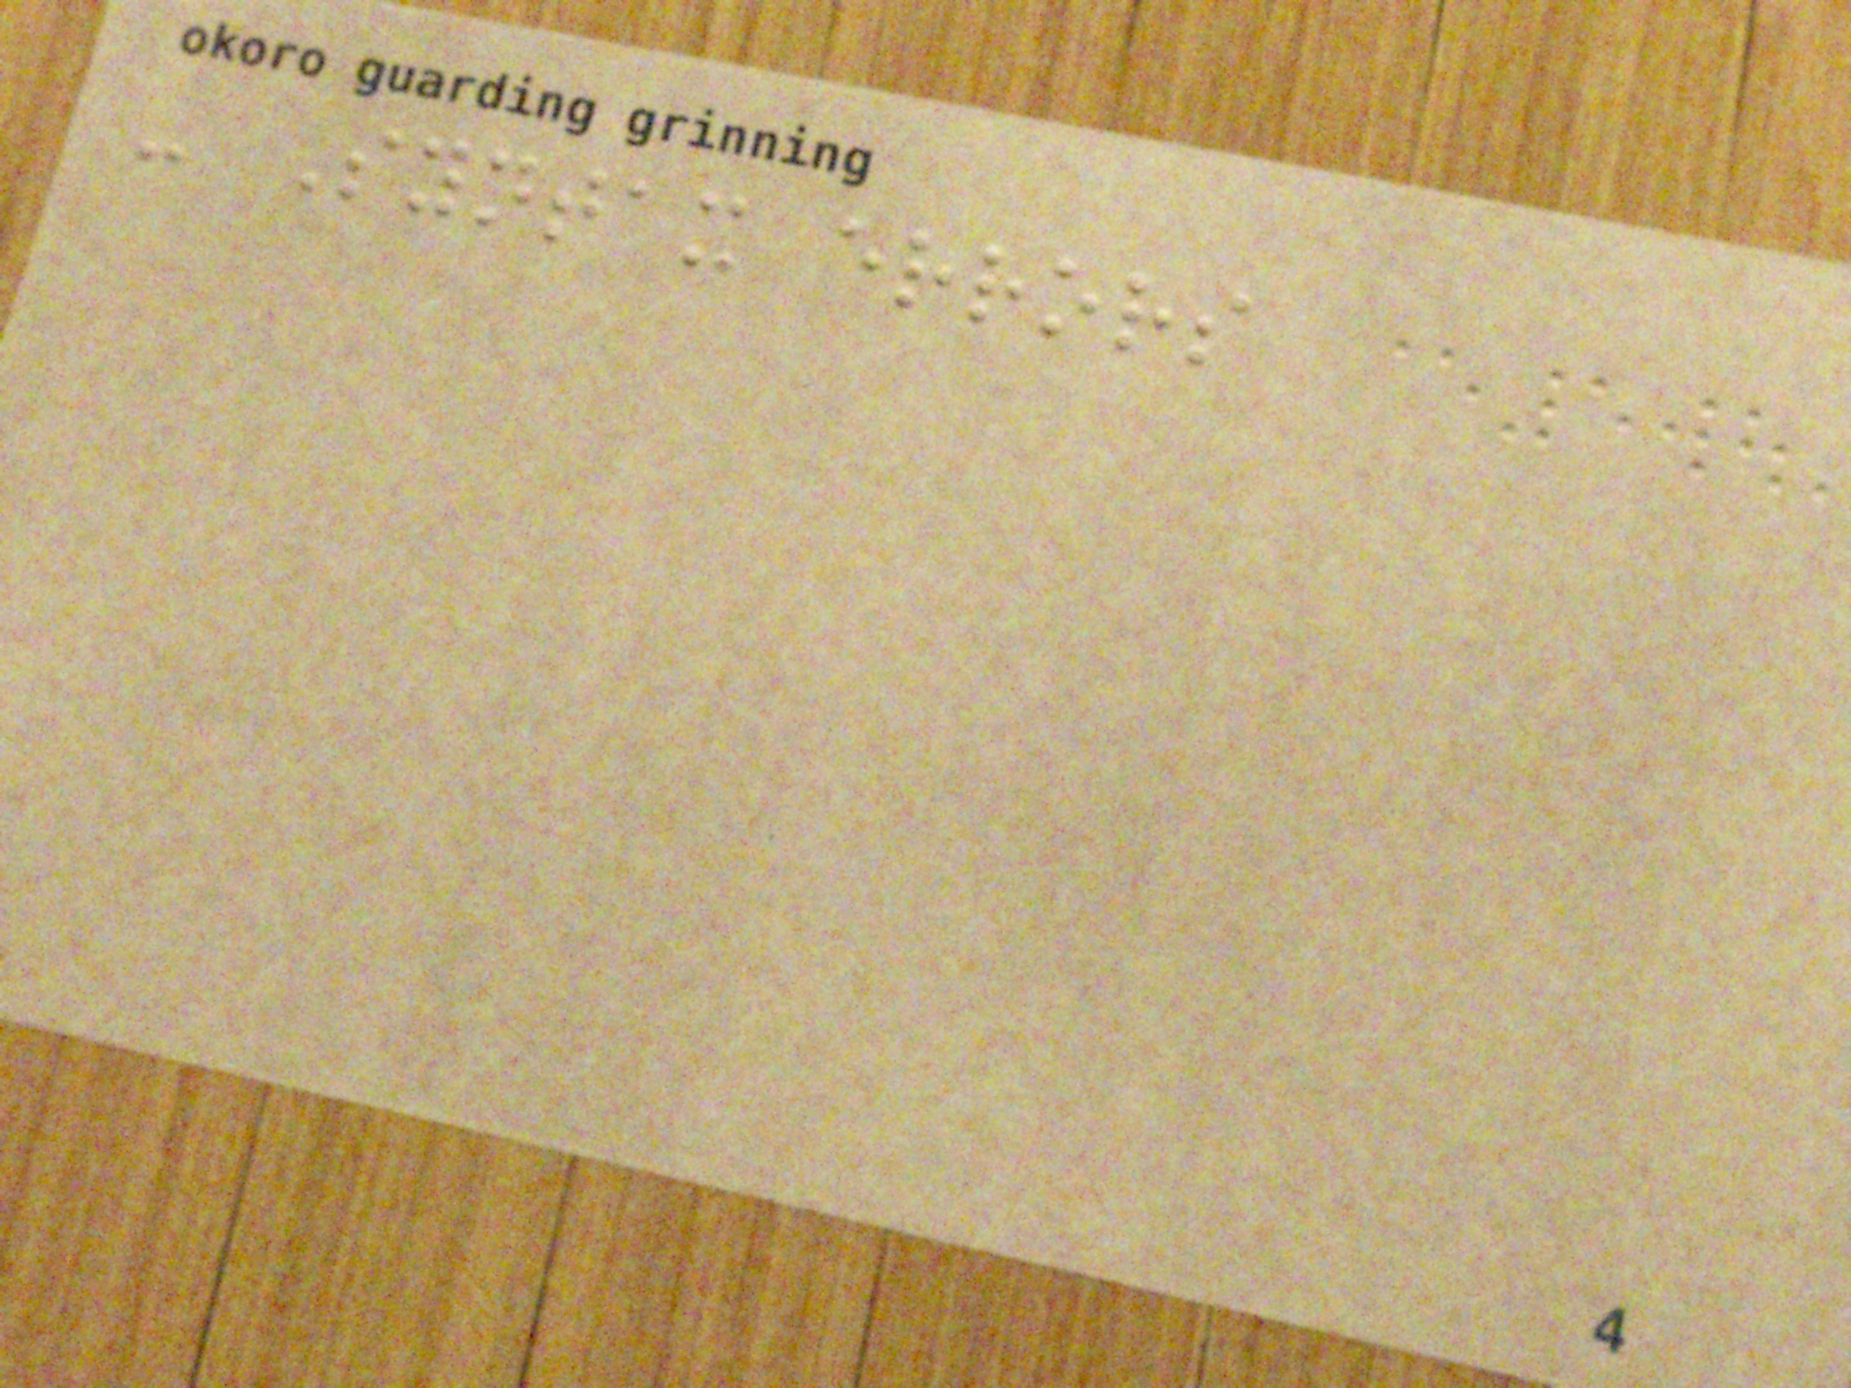- Syntax errors
